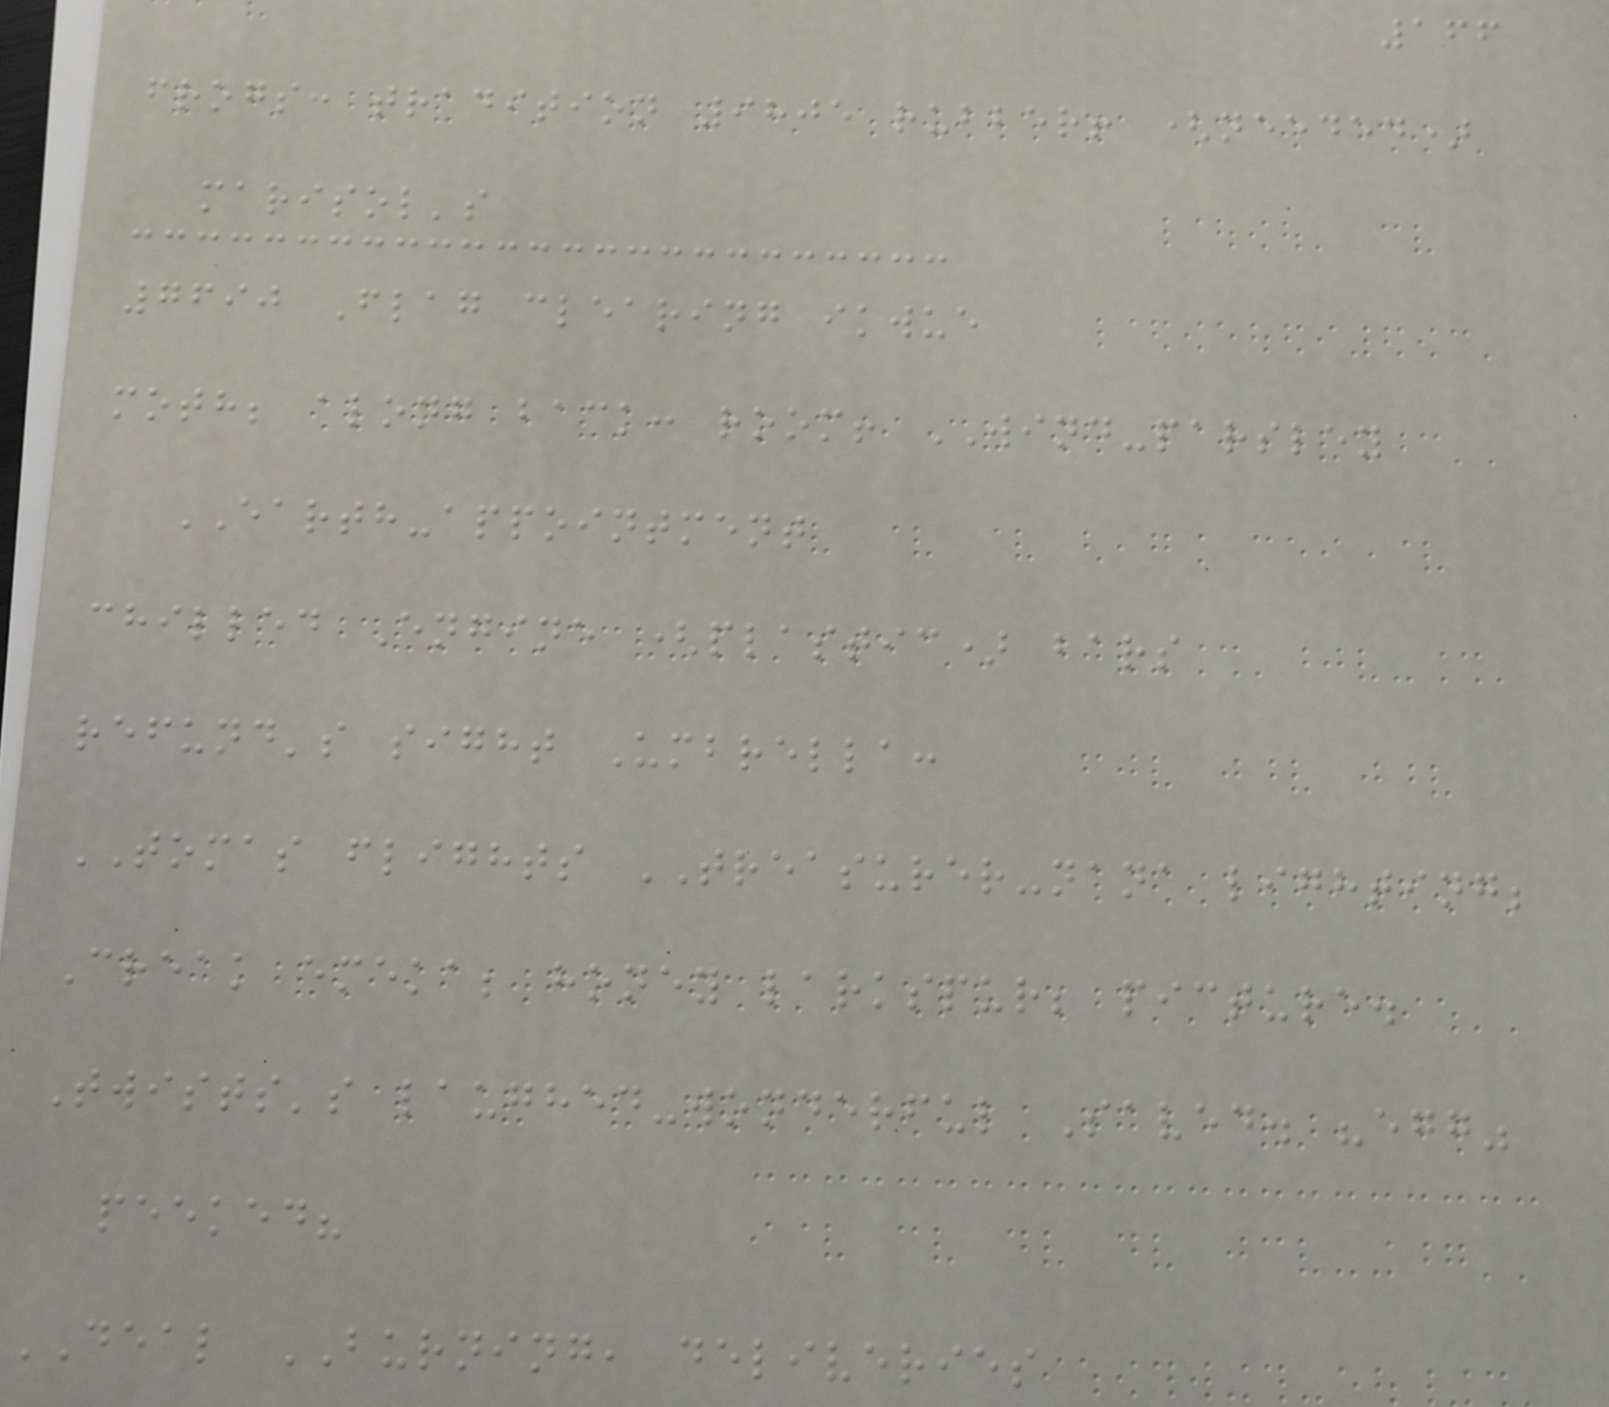166
frogs: tradition 9805 rubber! (needed)
marisol's
7690 Flag clearing ikwue
moth; along back: room! WIND-parsley
EARTH-appointment
chilled Engine (plastic) bars
refund's sight Umbrella:
TOMAS flights TREASURER-nana lighting;
Creak emeka; honey larkspur; picture.
Twists's laughed-wonderful Saved. "egg"
peeked?
DEAL BURNING, deliveries
